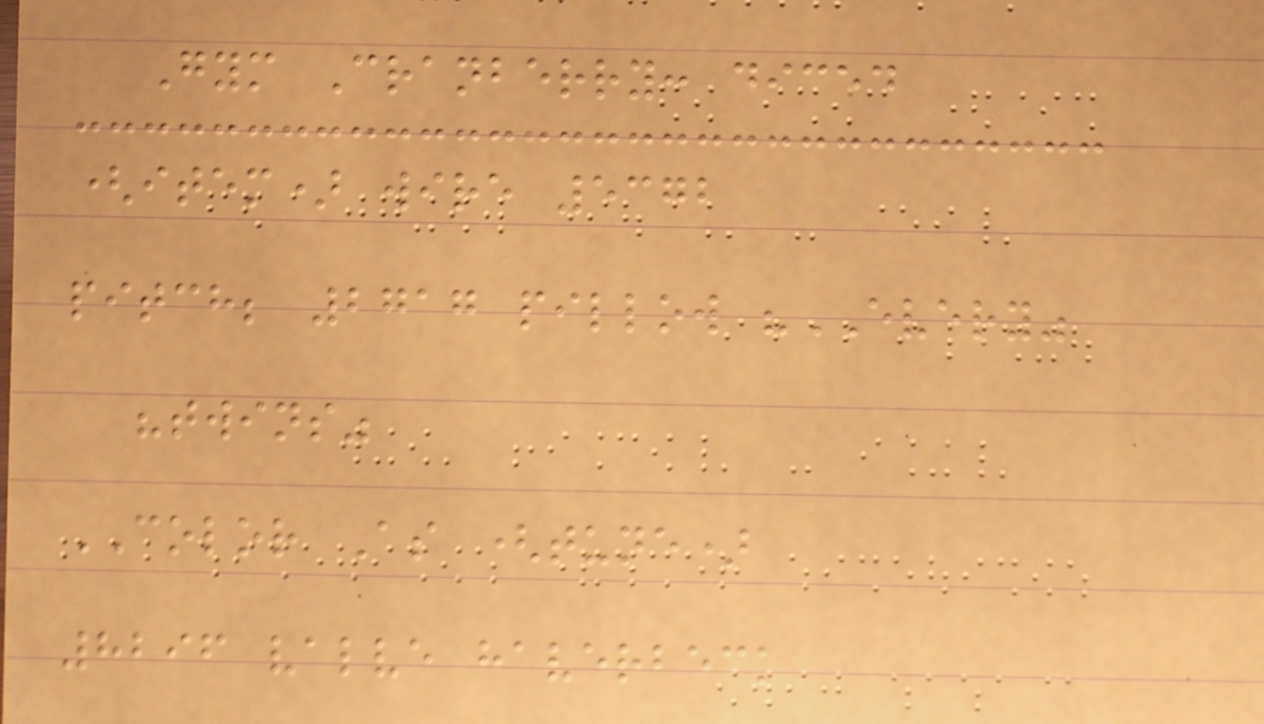Gym Cranberry: diced
(item) wire 5372
pitch; 2717 pillow "EVERY"
"twins"
COLOR As (tune)
8296 valve haverbeck
